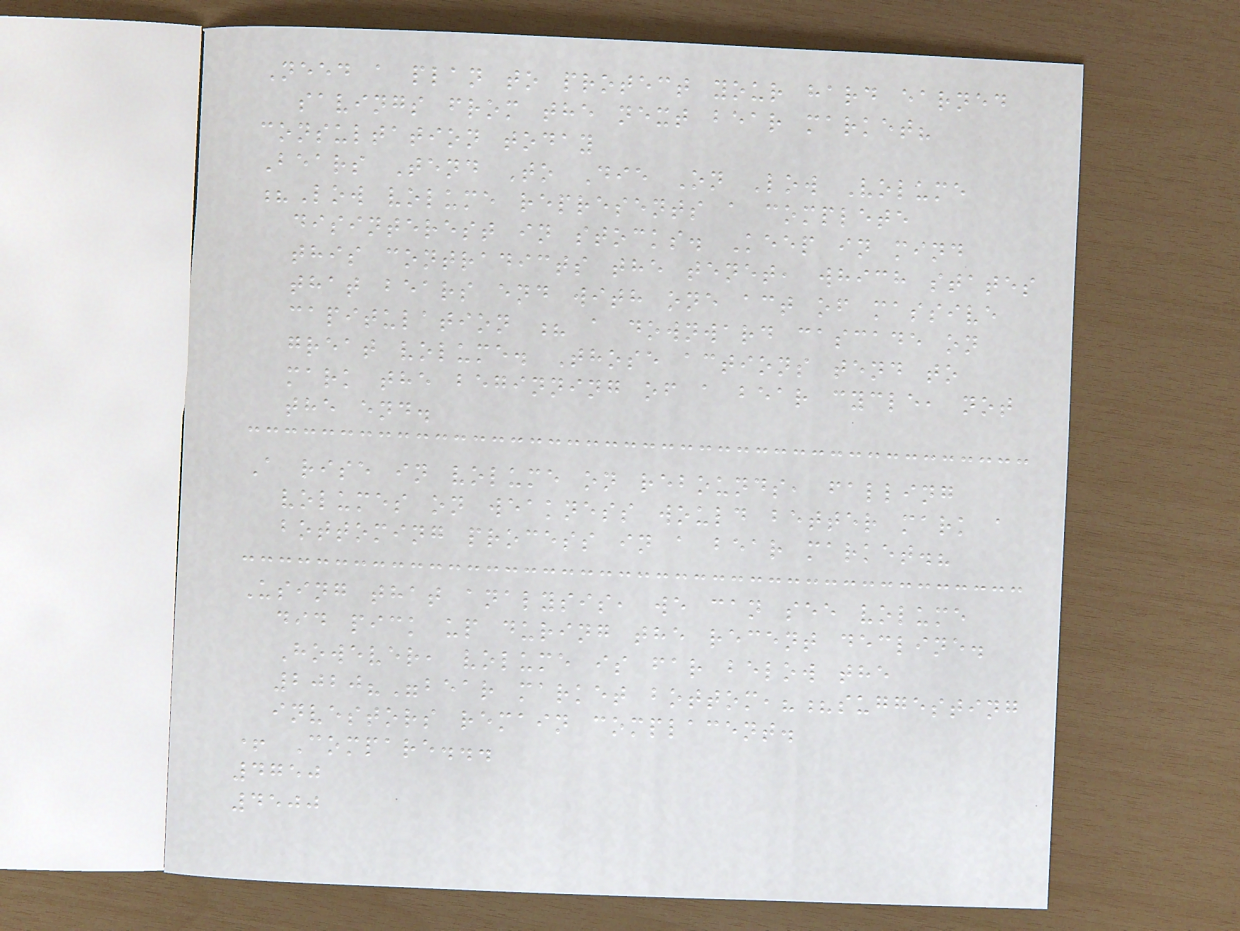Need a plan to protect your hard earned
savings from the next bear market?
consultation today
Bears Tend To Die On Low Volume
?Low volume represents a complete
disinterest in stocks. Keep in mind
this contradicts the tenet, which states
that bears end with one act of massive
capitulation ? a downward cascade on
great volume. Those actions tend to
mark the beginning of a bear cycle, not
the end.
A rise in volume on rebounds, falling
volumes on weakness would better mark a
bottoming process in a bear market.?
Using that analysis, we can see volume
did pick up during the recent decline.
However, volume is far below the
2020?"bear market bottom,??suggesting
investors remain complacent.
+ Compare...
4750
4500
